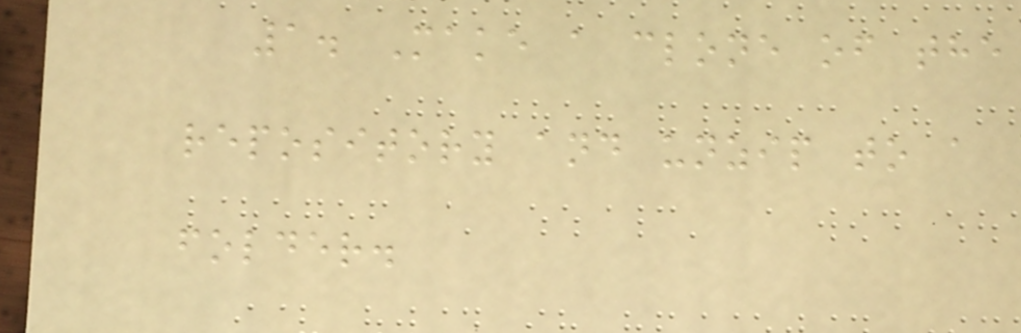1. Make a clone of the
repository and unzip to a
folder.
